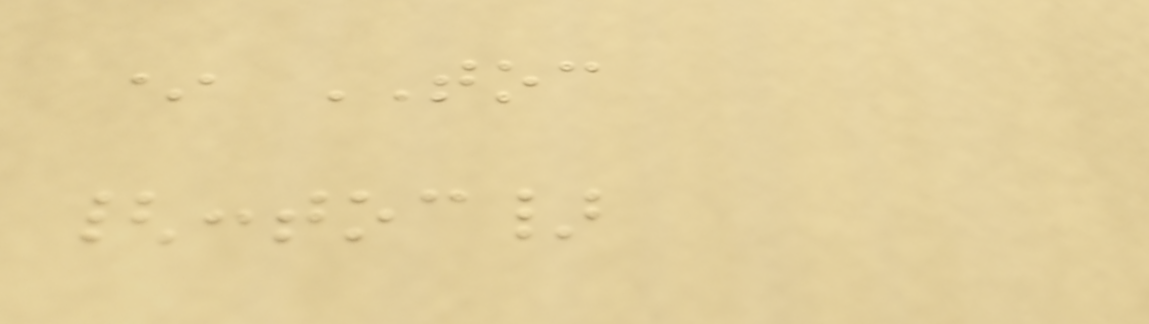* TOC
{:toc}
